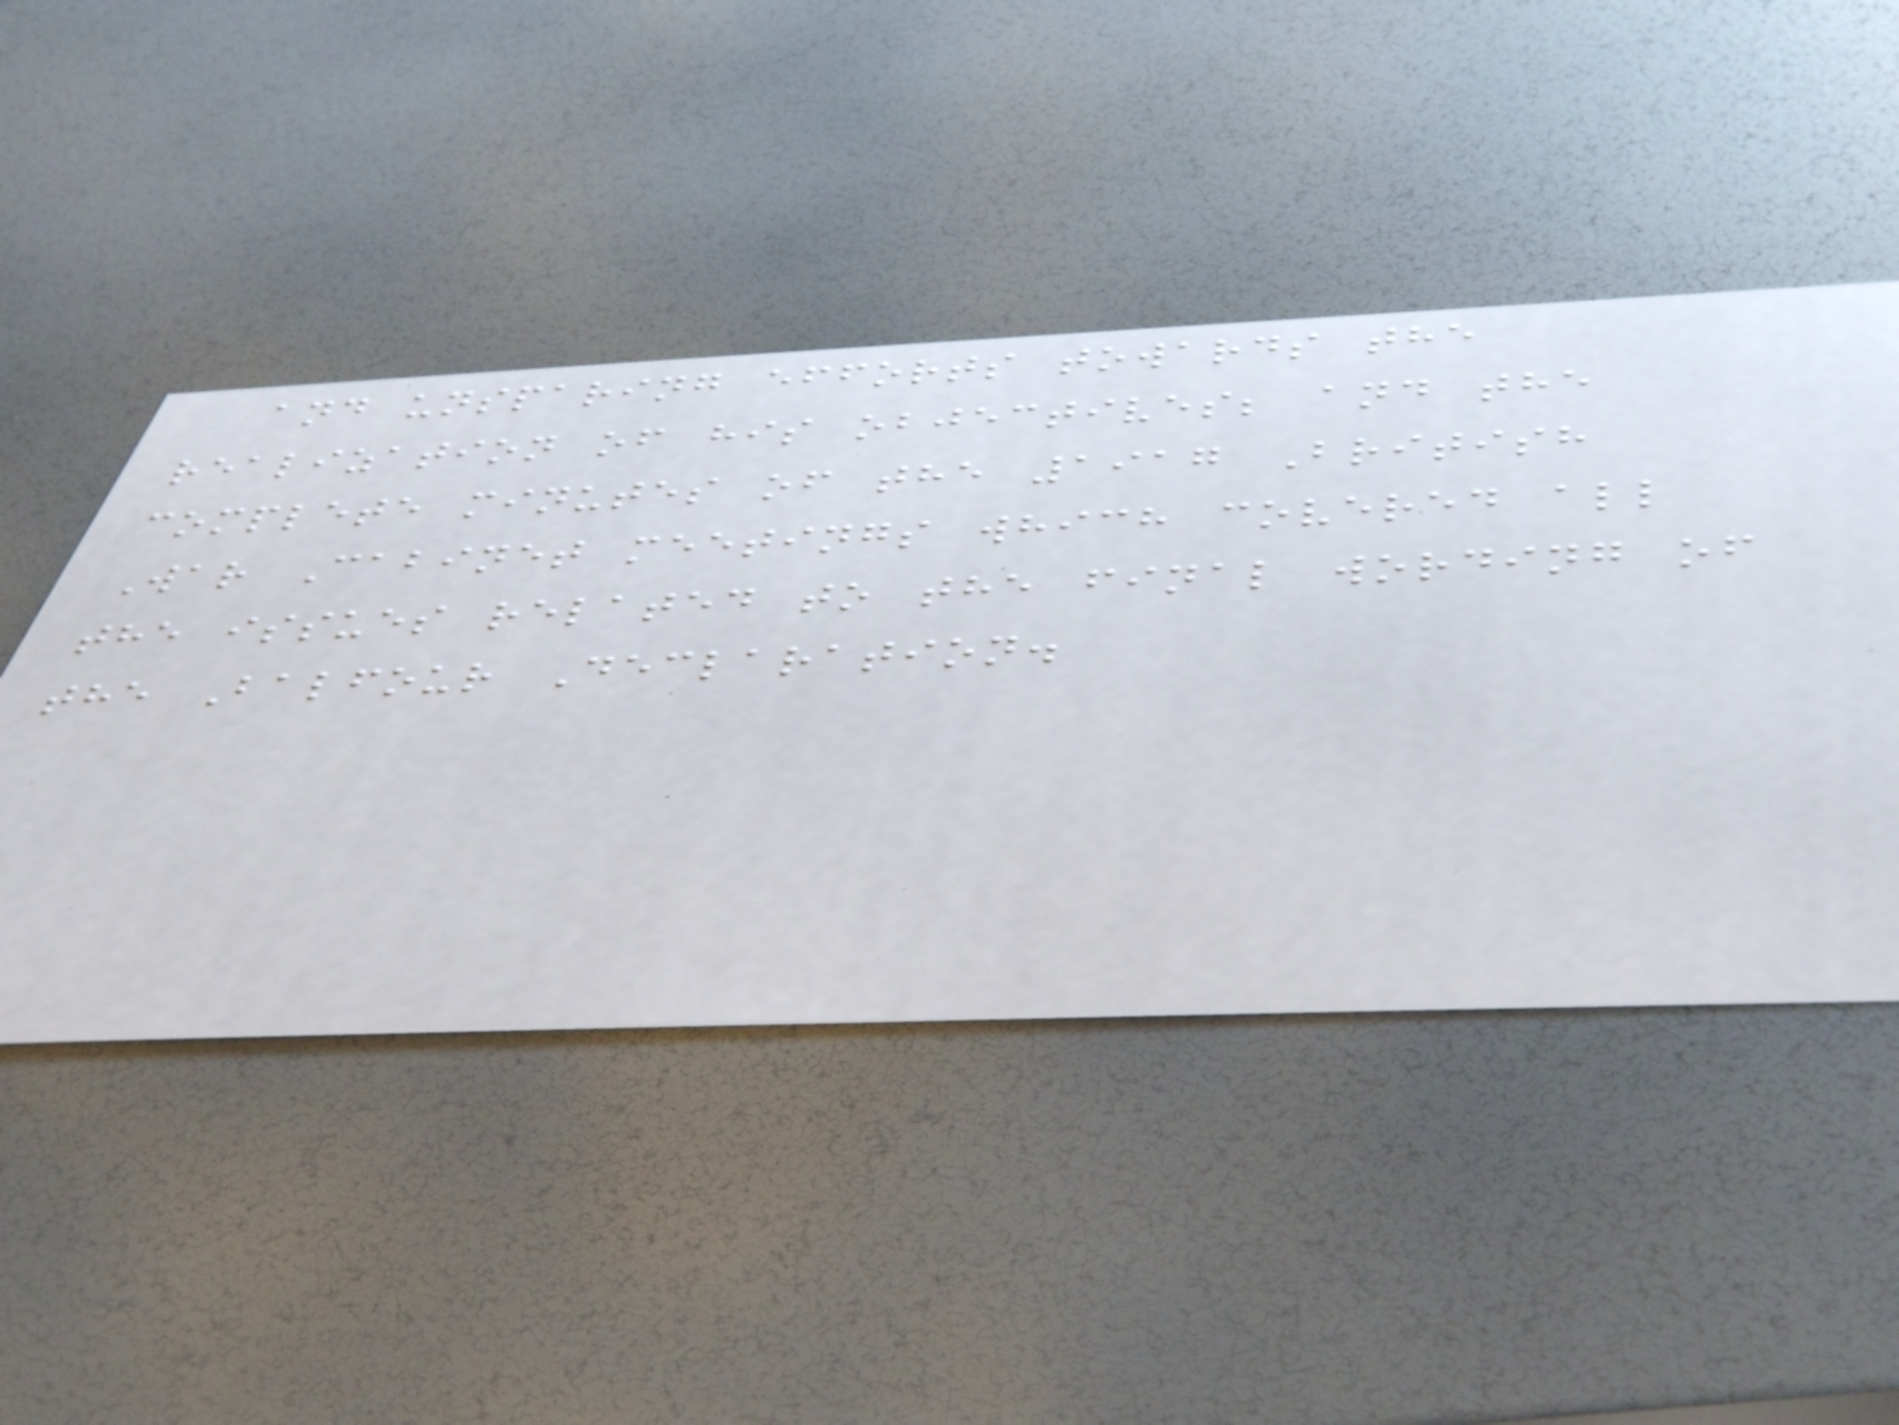and unsparing efforts towards the
realization of his objectives; and the
complete minutes of the 1917 British
War Cabinet meetings which covered all
the issues related to the final wording of
the Balfour Declaration.
